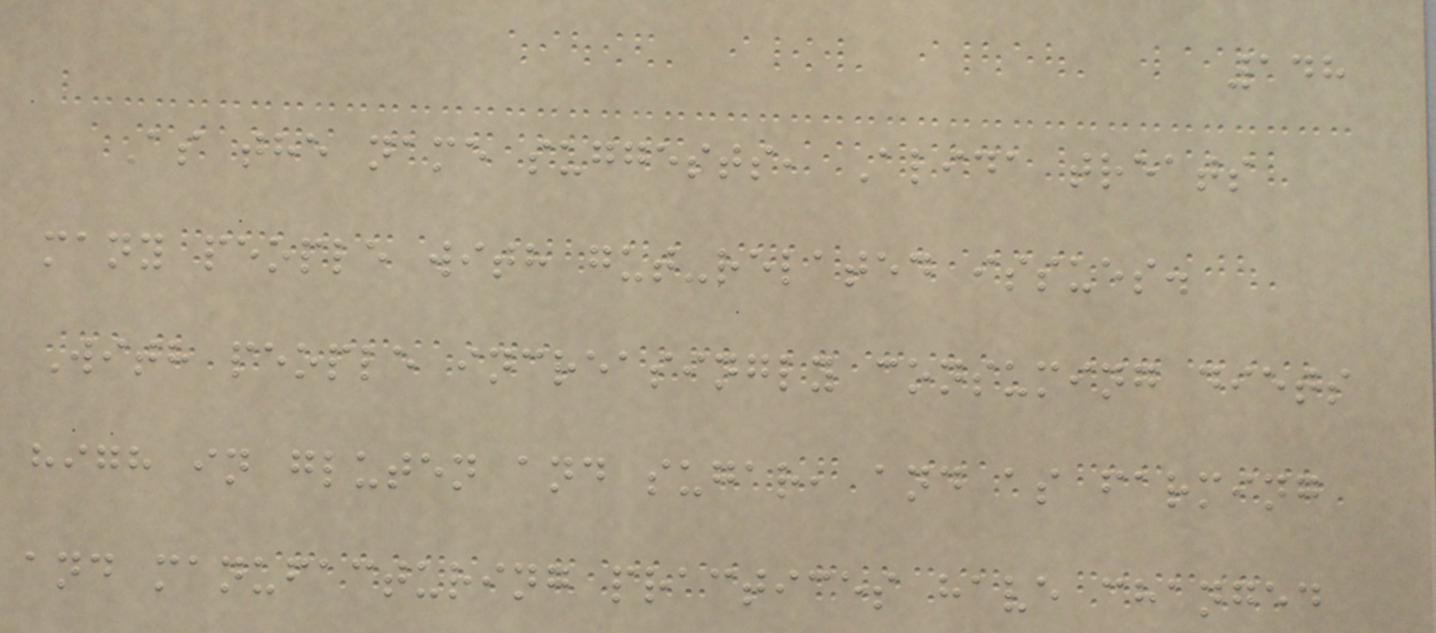148
As the name suggests, Alida treats
many people with gut-related issues.
With people increasingly consuming diets
high in gluten and sugar, and as farming
and manufacturing practices have changed
